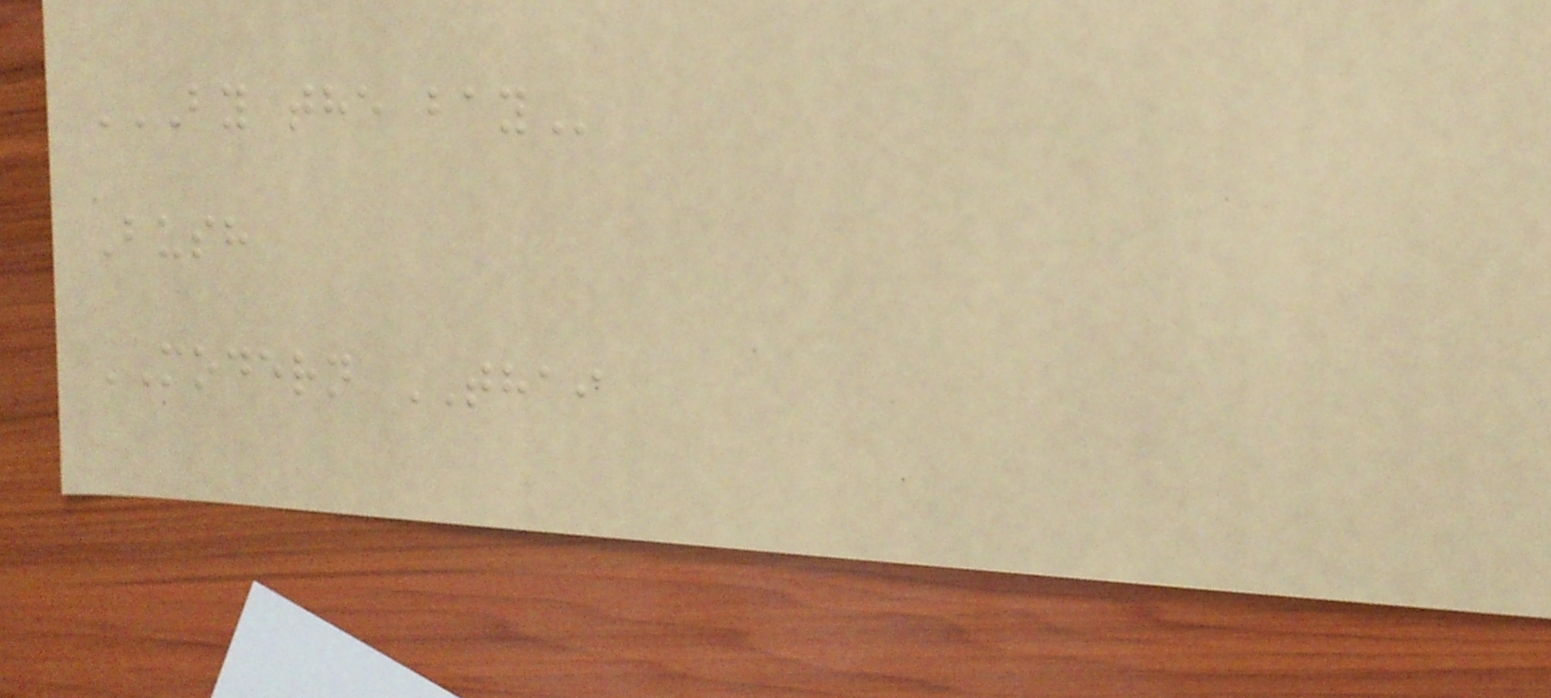BY THE BAY
Bush
MODERN THAI
